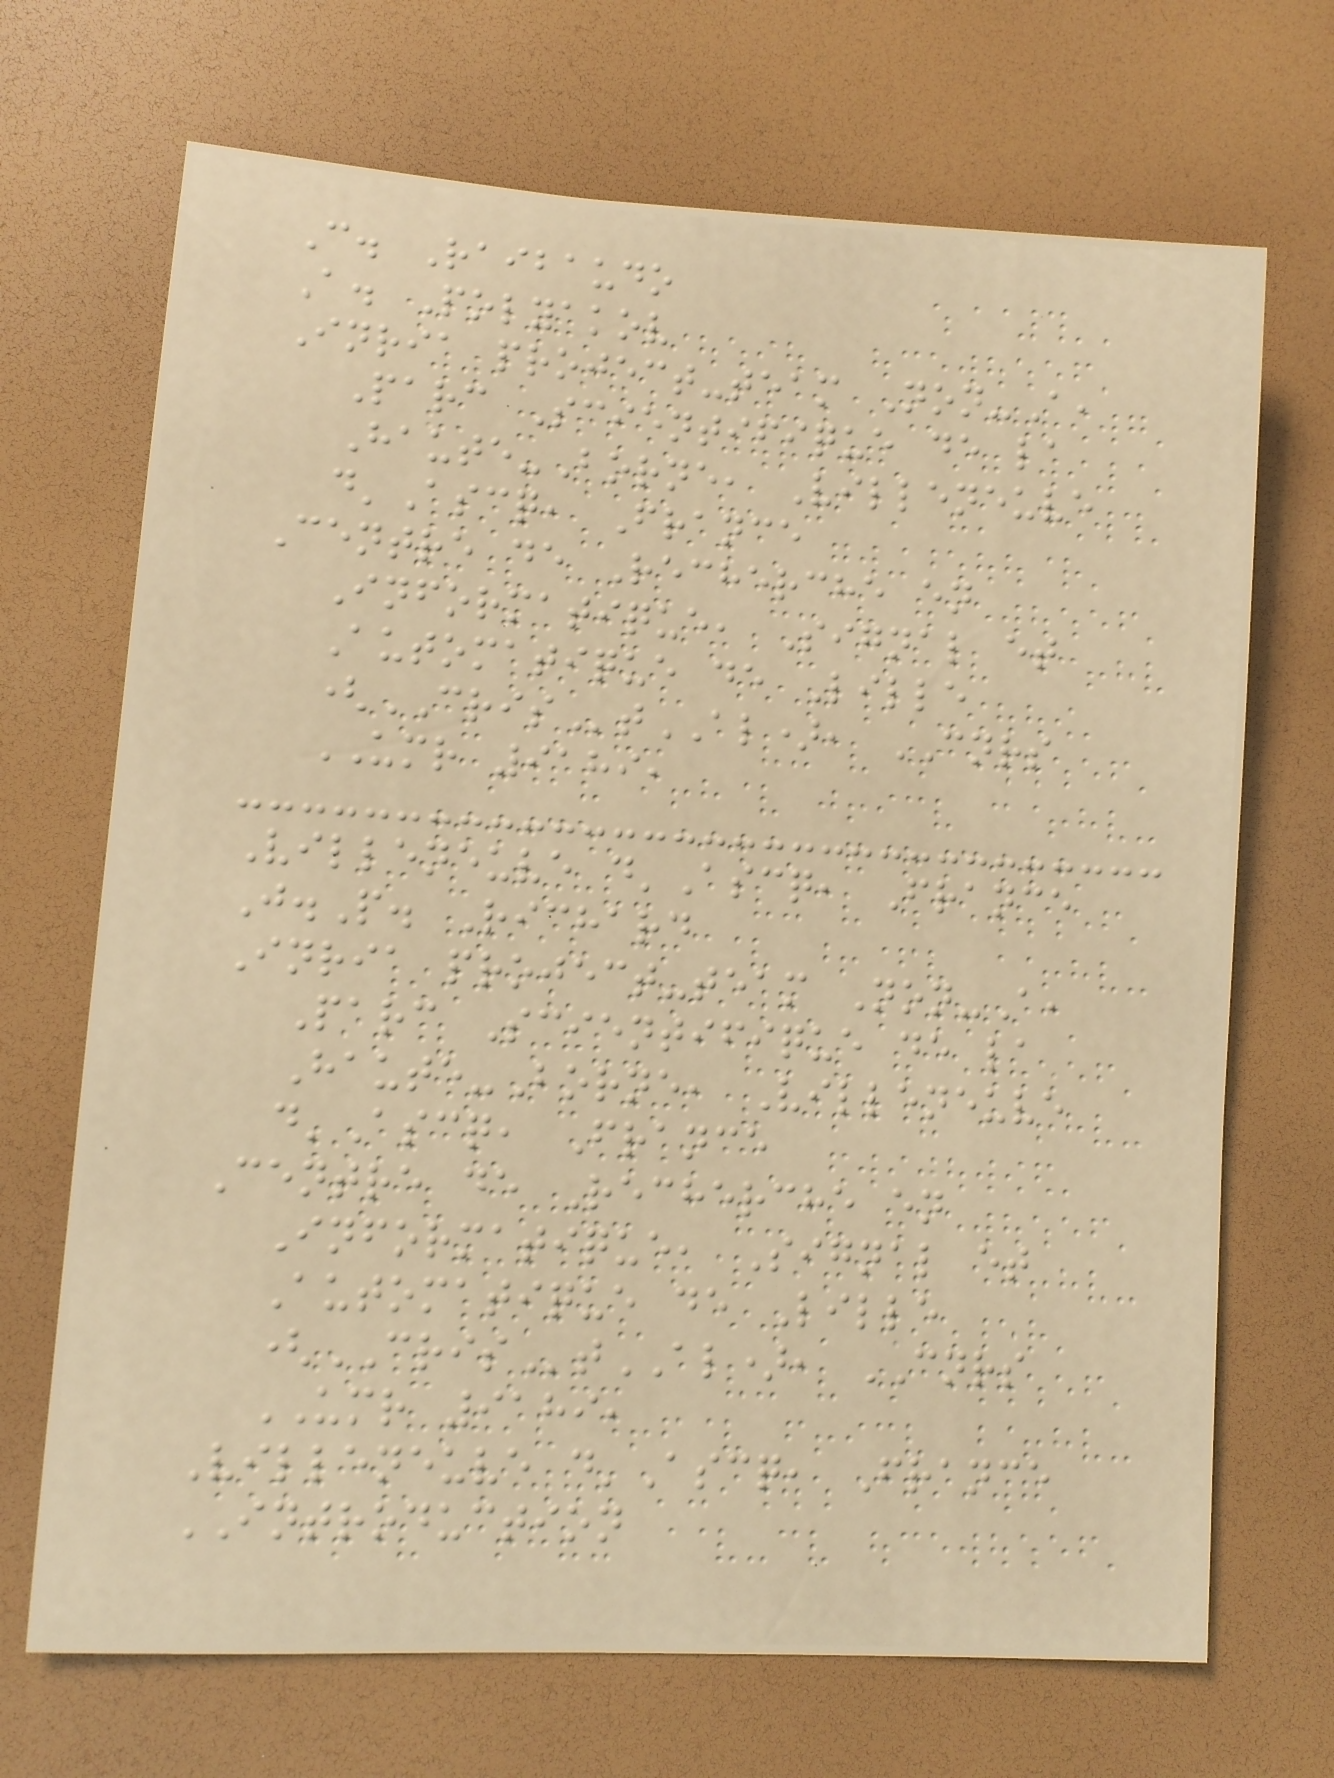C. Raibaudo
A. Polyakov
Inria project-team Non-A,
Parc Scientifique de la
Haute-Borne, Villeneuve
d'Ascq, France
Centre de Recherche en
Informatique, Signal et
Automatique de Lille
(CRIStAL), CNRS
UMR 9189,
Villeneuve d'Ascq, France
J.P. Richard
Inria project-team Non-A,
Parc Scientifique de la
Haute-Borne, Villeneuve
d'Ascq, France
Centre de Recherche en
Informatique, Signal et
Automatique de Lille
(CRIStAL), CNRS
UMR 9189,
Villeneuve d'Ascq, France
INTRODUCTION
